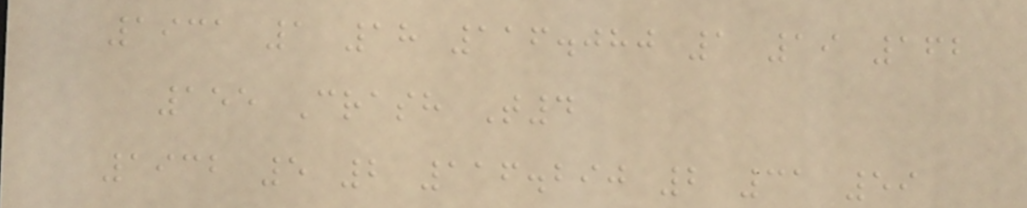1931 1 18 116.080 1 19 162
155 Crash T4
1932 5 2 116.290 2 31 59
